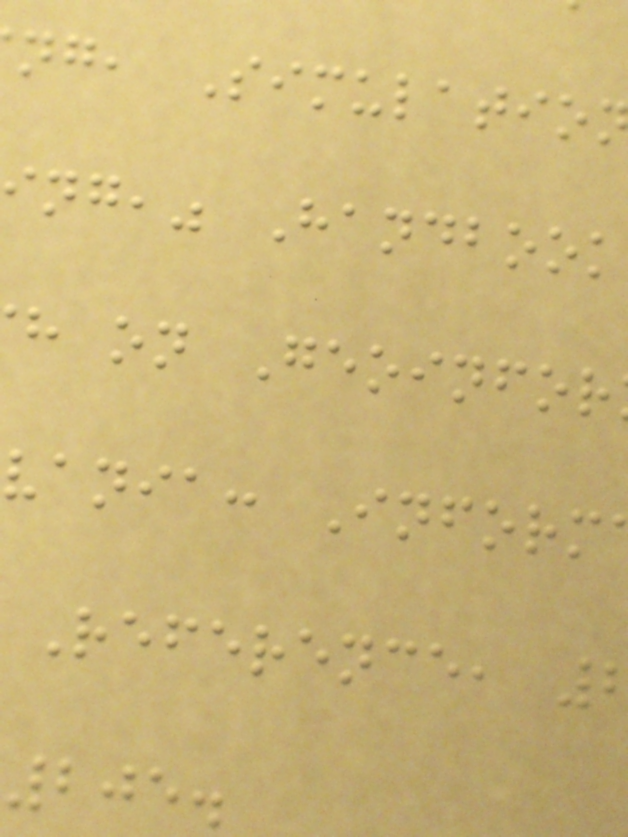ng, Simulatio
ng," Handbook
h on Geoinfor
vania: Inform
Reference,
205.
